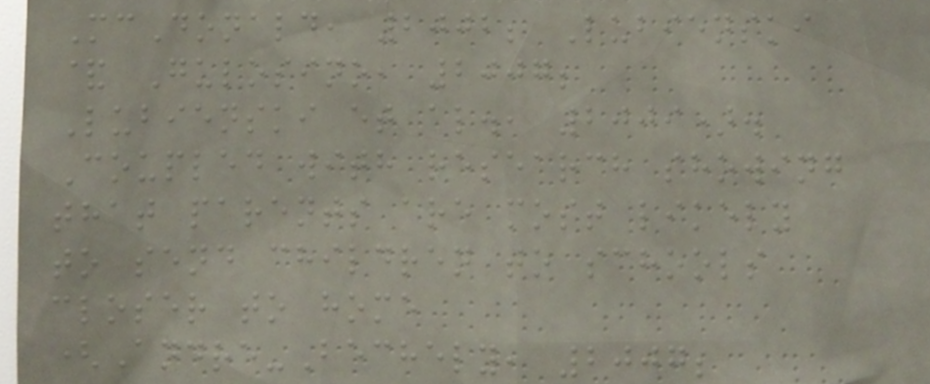McDonald, 2002; Lubienski
& Gulosino, 2007;
Lubienski et al., 2009).
Coupled with research showing
that parents are most likely
to send children to schools
closer to home
(Andre-Bechely, 2007;
